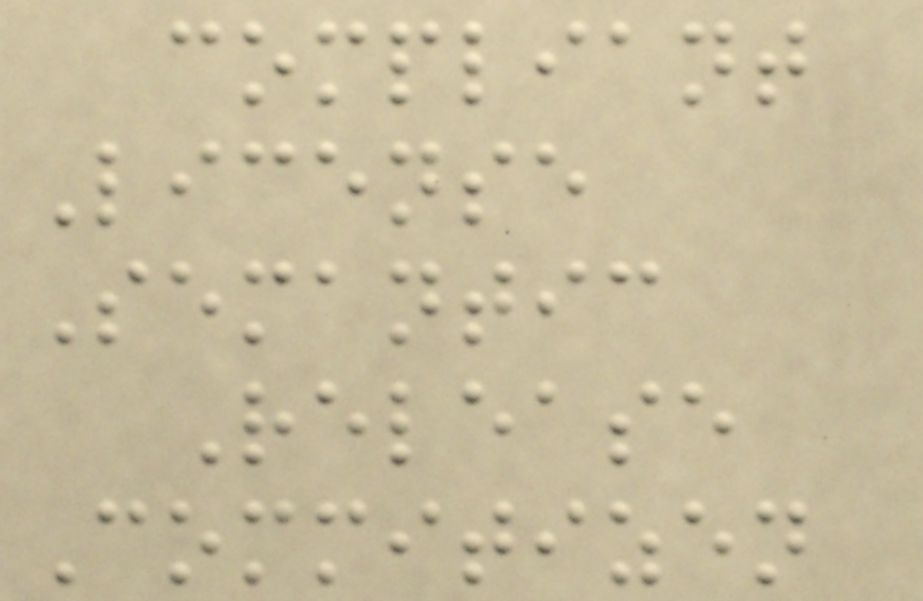compliant
License
Semantic
Release
Commitizen
